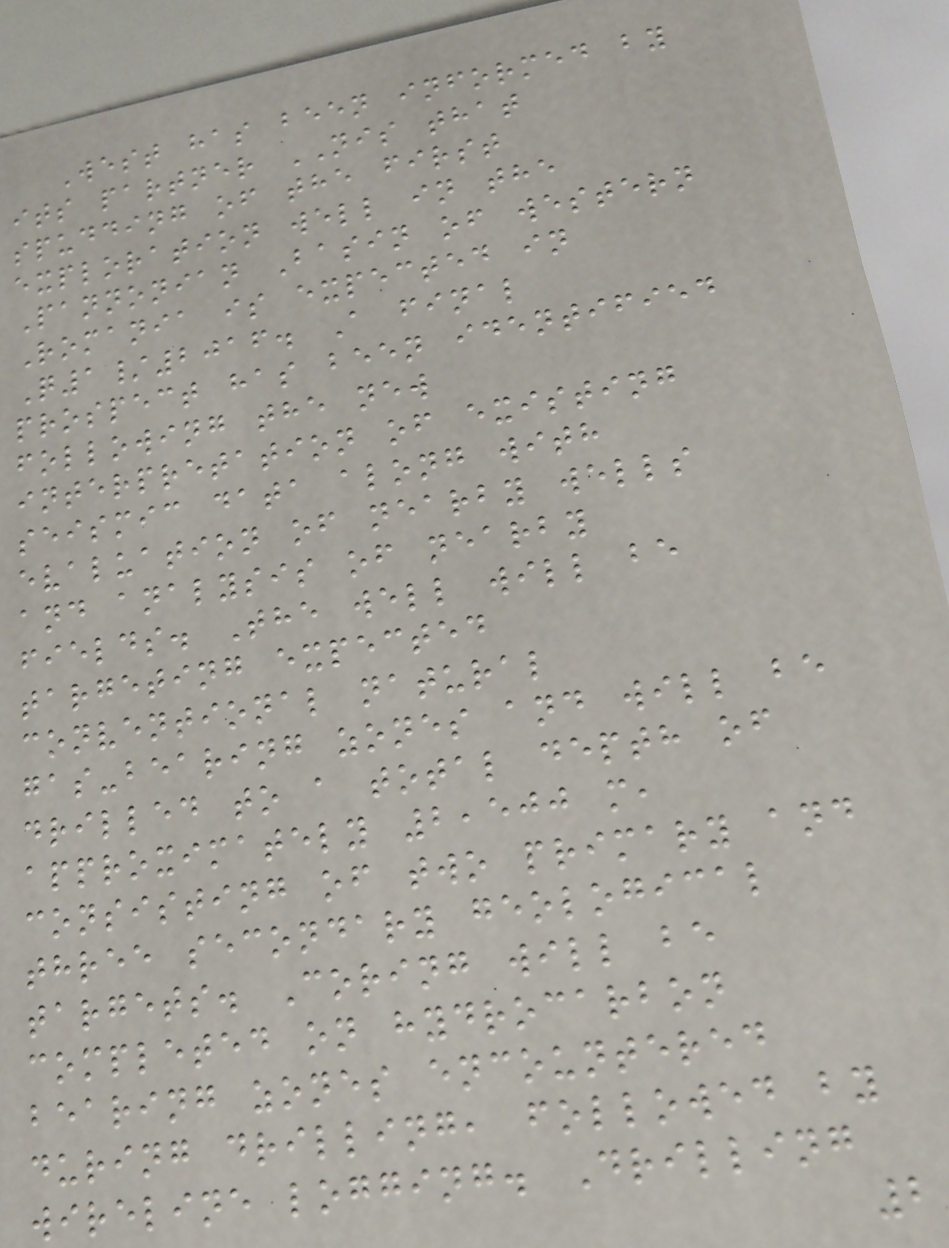West has been informed by
its partner NIS that
spudding of the first
exploration well in the
Pannonian Basin of western
Romania is expected in
Q1/2016. A final
prospect has been identified
following the new
interpretation of existing
seismic data along with
evaluation of nearby wells
and analysis of nearby
fields. The well will be
targeting expected
conventional natural
gas-bearing zones and will be
drilled to a total depth of
approximately 2,500 m,
consisting of two primary and
three secondary geological
targets. Coring will be
completed on hydrocarbon
bearing zones encountered
during drilling, followed by
wireline logging. Drilling
2
